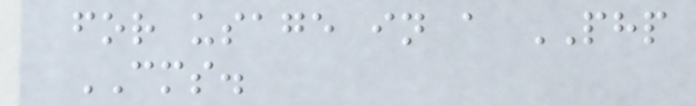for usage in a PHP
CMS.
